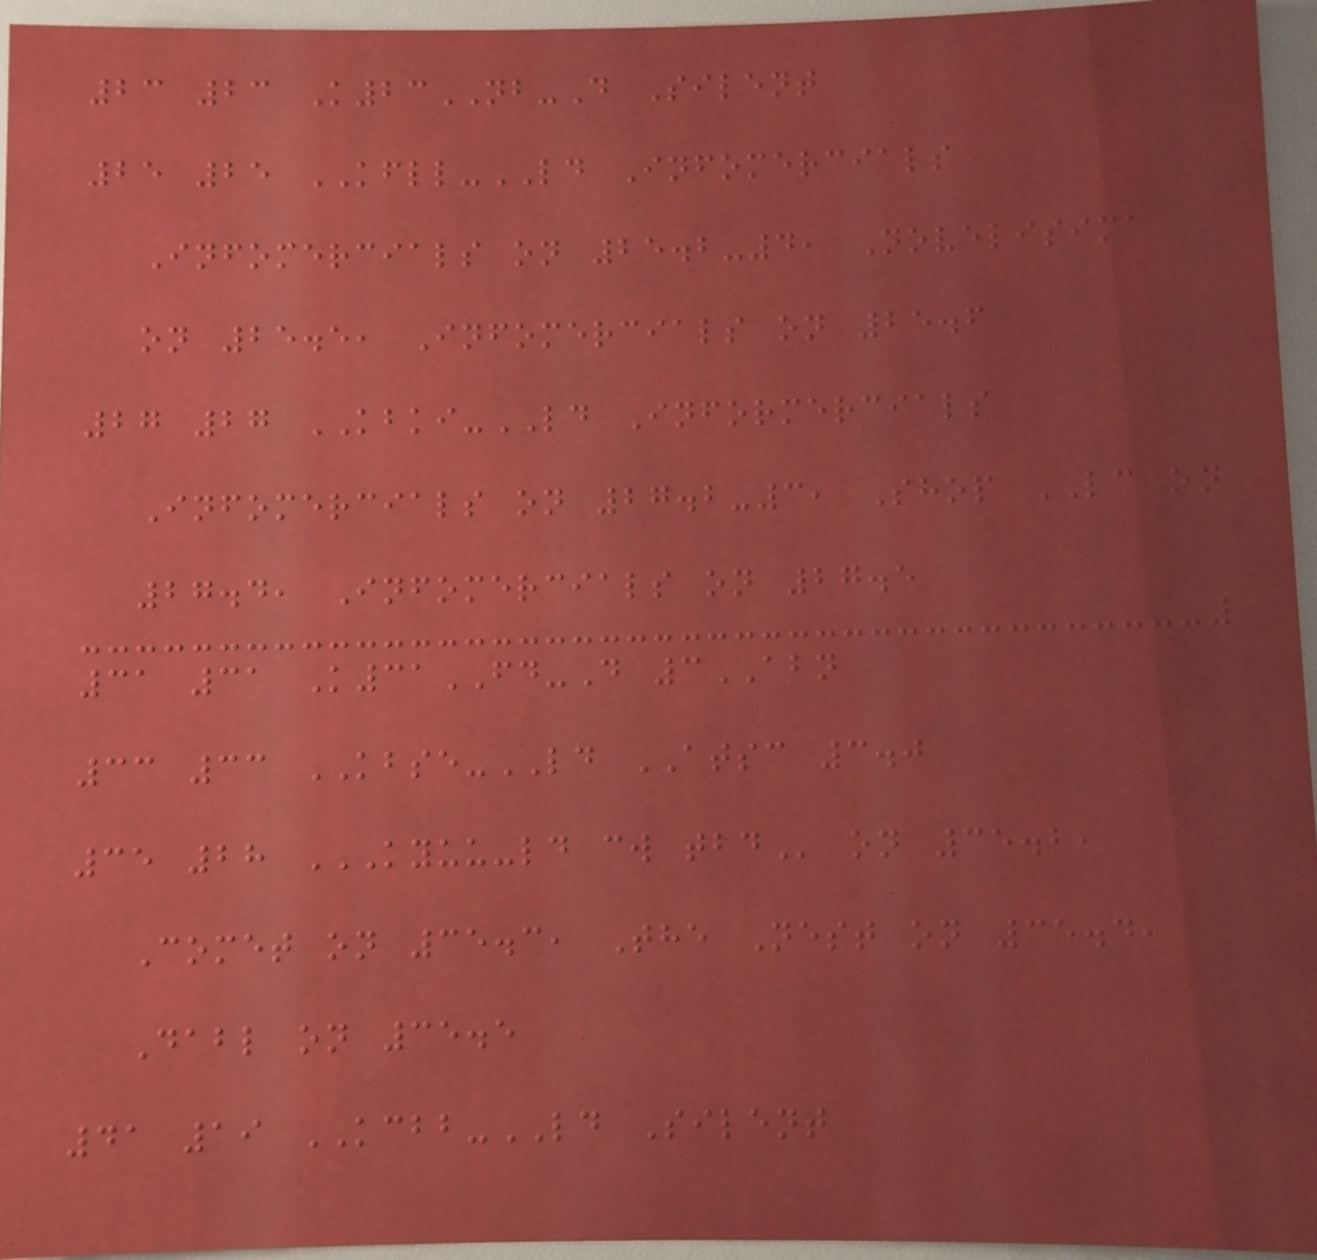23 23 K23NB-D Silent
25 25 KFLL-LD Infomercials
Infomercials on 25.2-4, Novelisima
on 25.5, Infomercials on 25.6
27 27 KBKI-LD Informercials
Infomercials on 27.2-3, Shop LC on
27.4, Infomercials on 27.5
31 31 K31FD-D 3ABN
33 33 KBSE-LD ATSC 3.0
35 28 KYUU-LD CW TBD on 35.2,
Comet on 35.3, The Nest on 35.4,
Dabl on 35.5
41 19 KCBB-LD Silent
